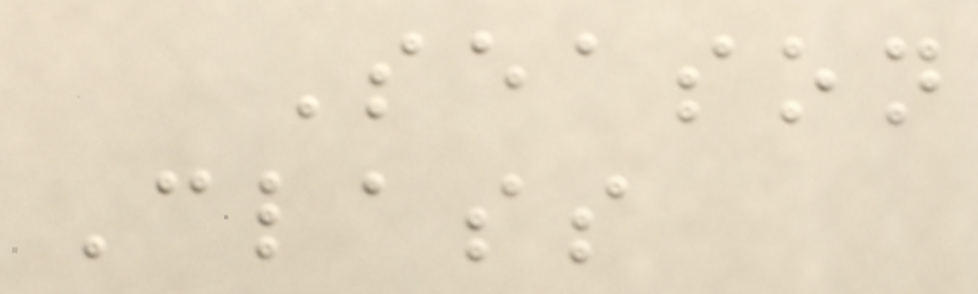Season
Class
